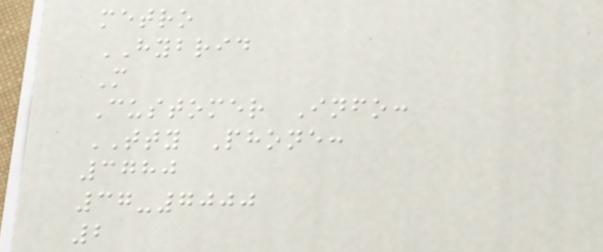metro
HYBRID
M
Customer Info:
TTY Phone:
3780
37-7000
2
